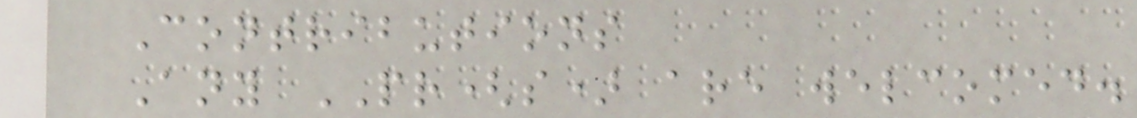Contributions
Any PR(s) are welcomed.
